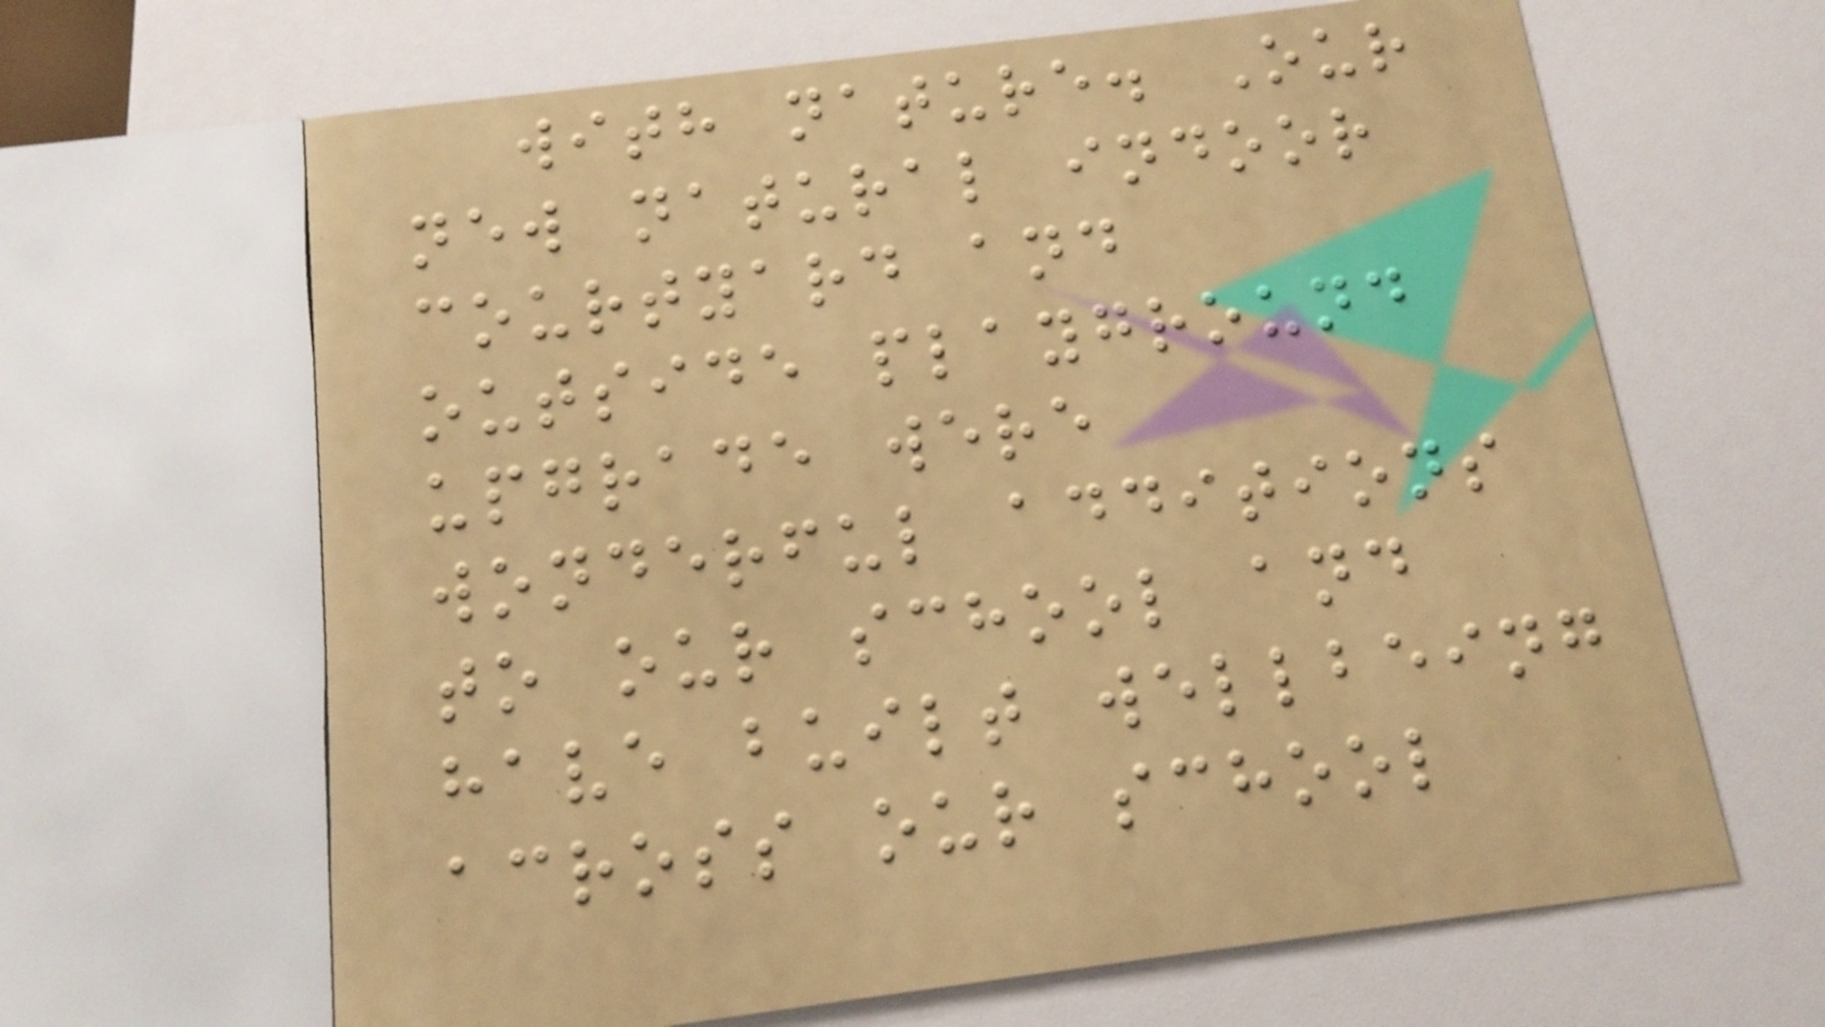with nature. Our
new natural indoor
courtyard and
outside playground
upgrade were
wonderful additions
to our school and
have built wellbeing
across our school
